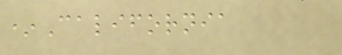*California
